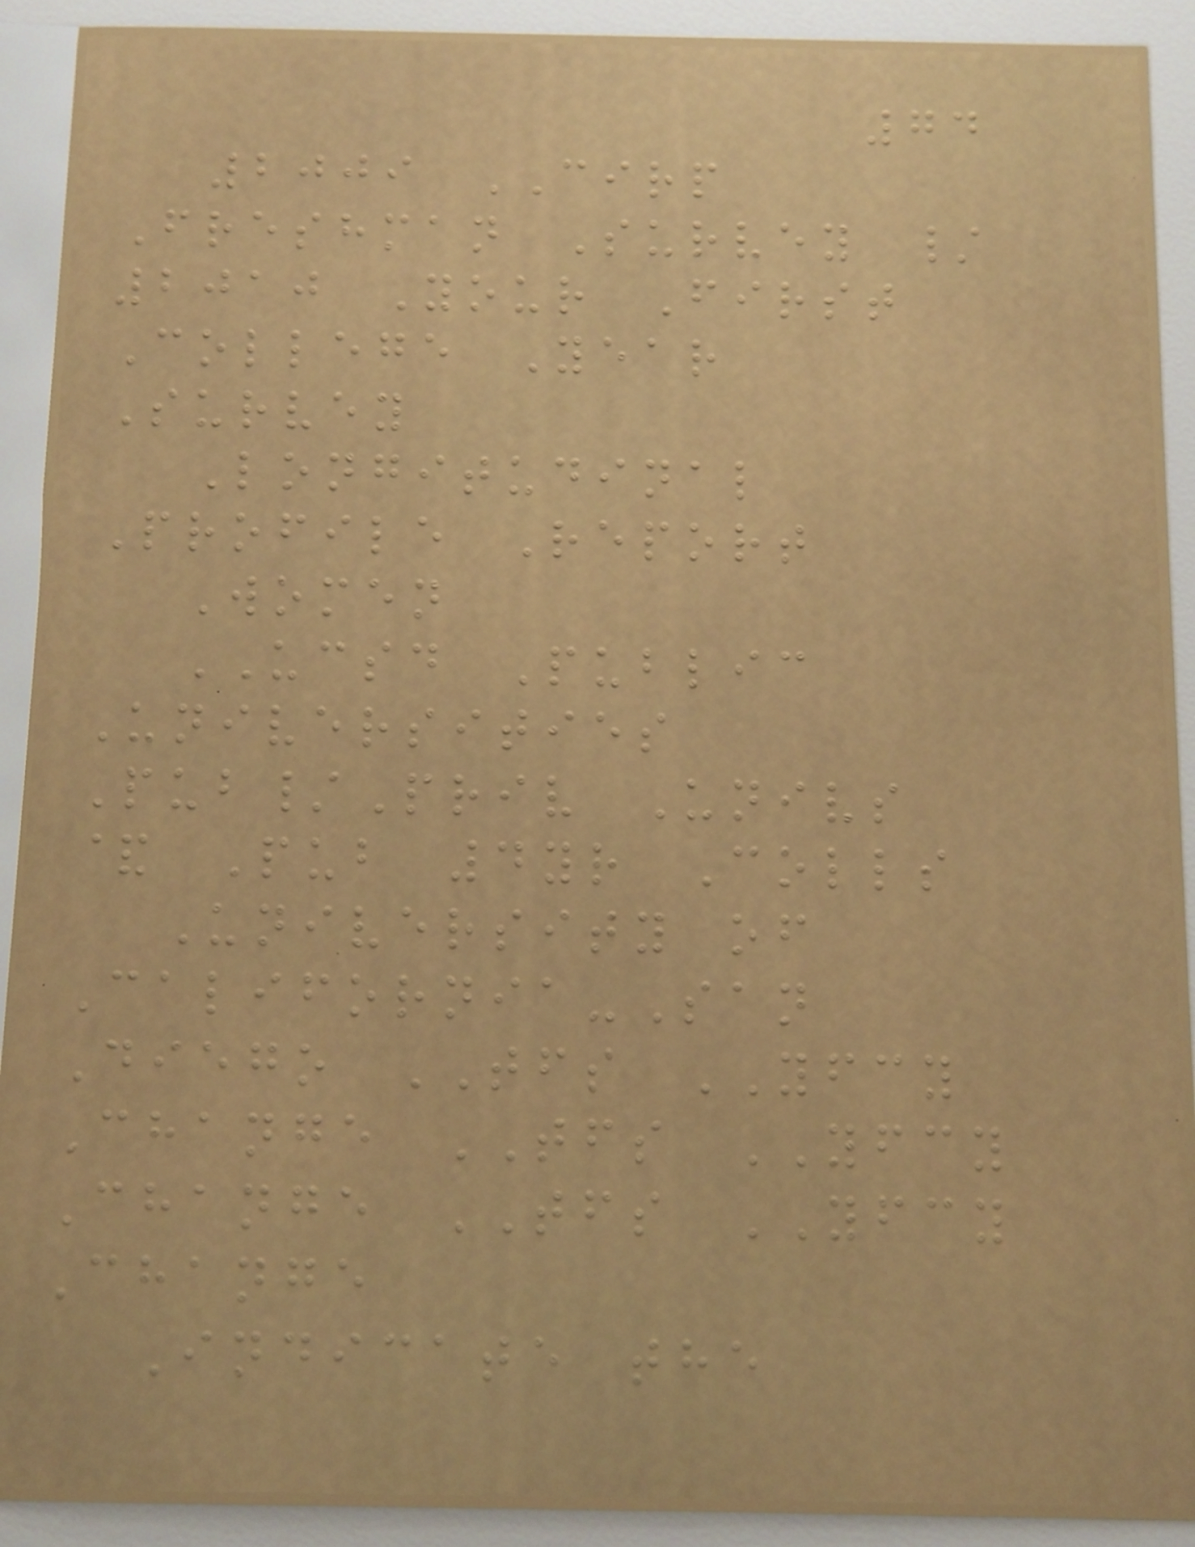74
2009 CIRP
Freshman Survey /
2010 Your First
College Year
Survey
Longitudinal
Profile Report
Women
UCSD Public
Universities
Pub/Priv Univs
& Pub 4yr Colls
University of
California-San
Diego TFS YFCY
Change TFS YFCY
Change TFS YFCY
Change
Indicate the
